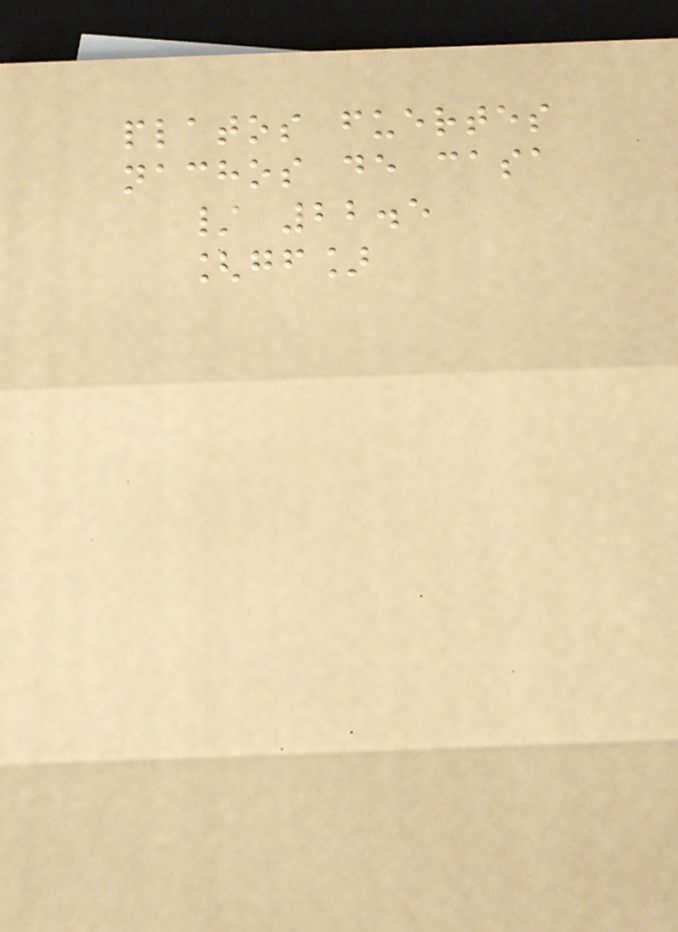platos fuertes
nachos de casa
/ 22.5
[gf]
